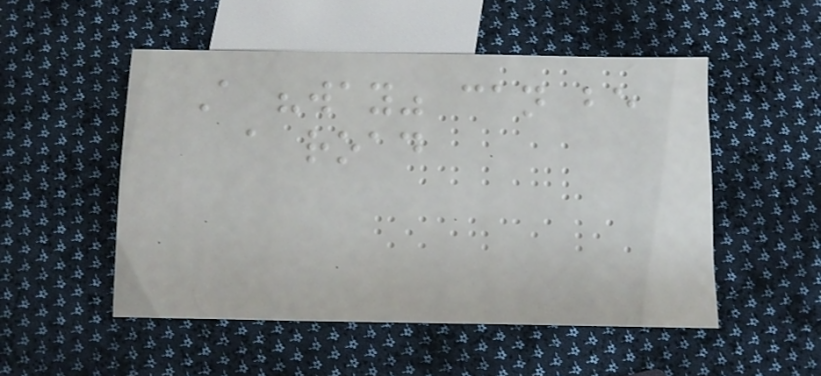A "way" can be
a road
